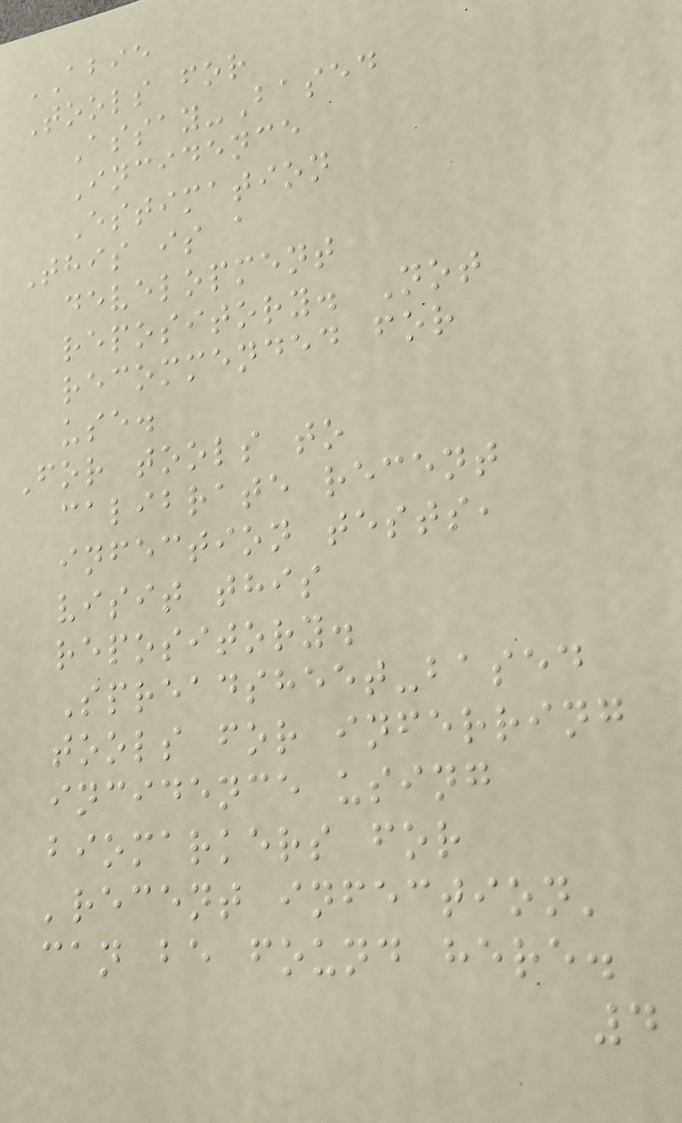ABIE
Tools for
Assay-Based
Incidence
Estimation
This is a
development
repository. Not
recommended for
use.
For tools to
calibrate recent
infection tests,
visit this
repository.
Spreadsheet-based
tools for inferring
incidence using
biomarkers for
'recent infection'
can be found here.
4
